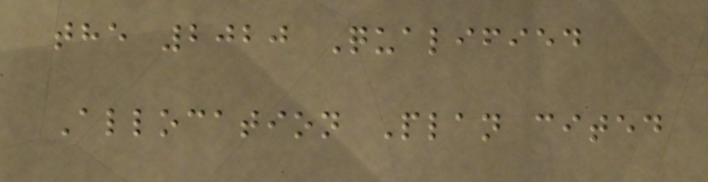the 2020 Qualified
Allocation Plan cited
